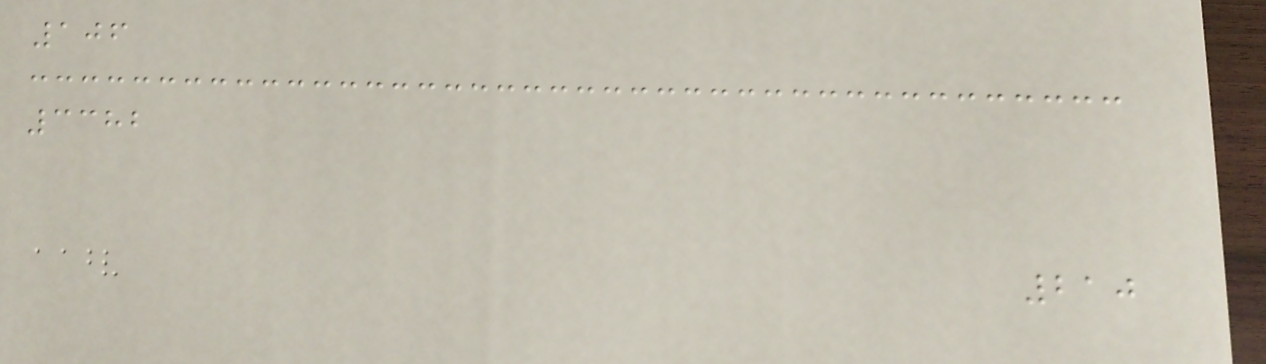106
3382
210
